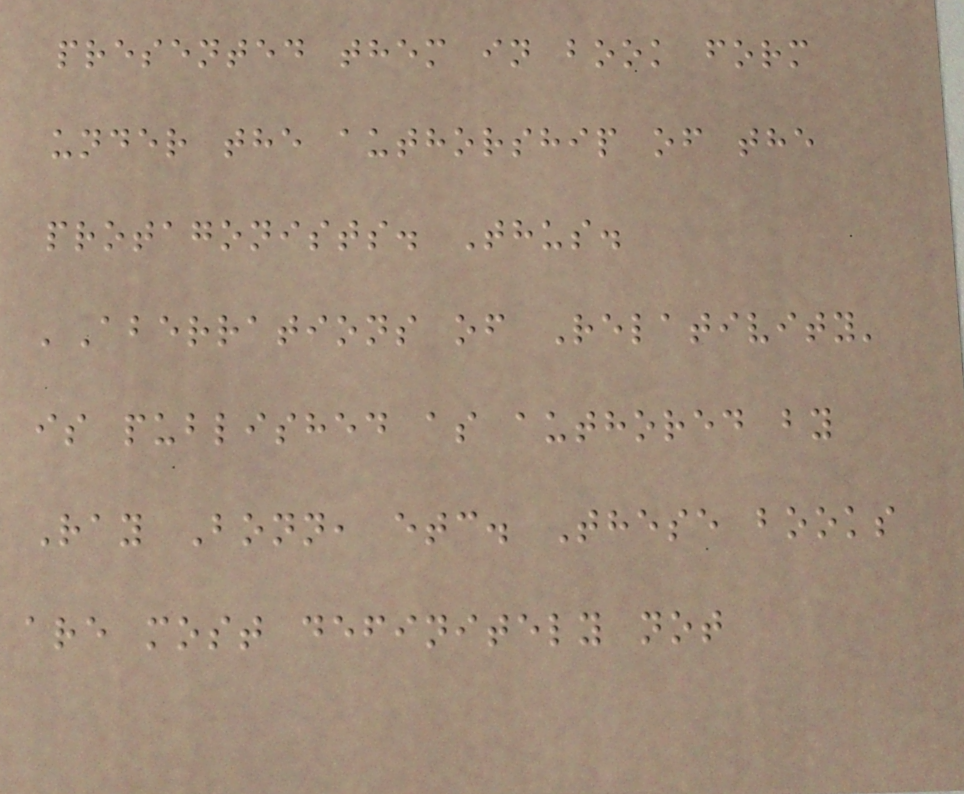presented them in book form
under the authorship of the
protagonists. Thus.
'Aberrations of Relativity'
is published as authored by
Ray Bonn, etc. These books
are most definitely not
